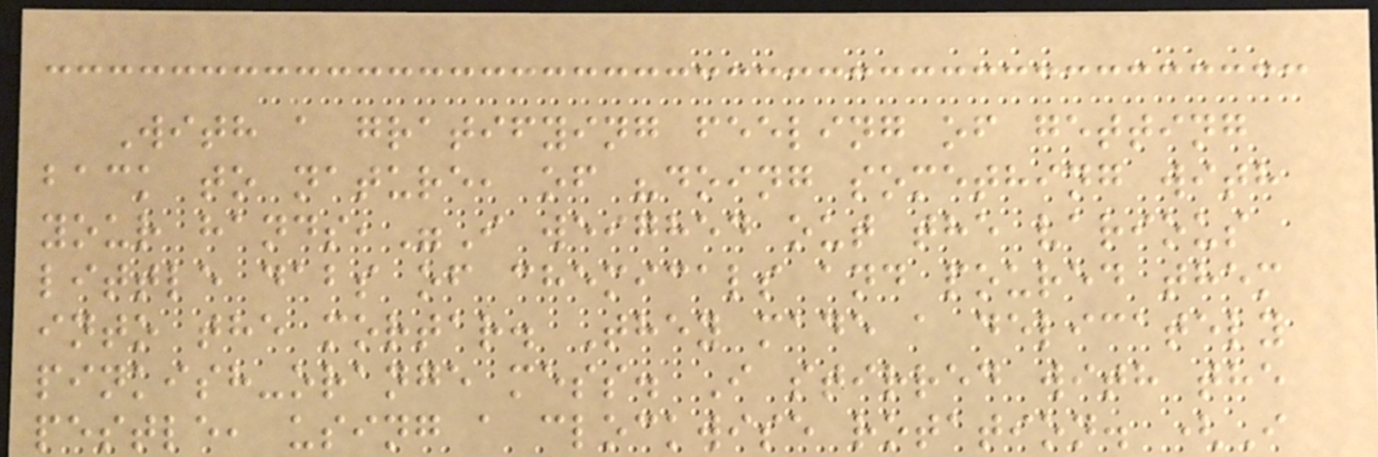With a gratifying feeling of getting
back to nature, of "doing something with
your hands,"I weighed out the various
little dabs of chemicals and poured them
into the mortar. They made a delicately
pinkish-orange mess. I stirred with the
pestle, using a clockwise rotation. (I
